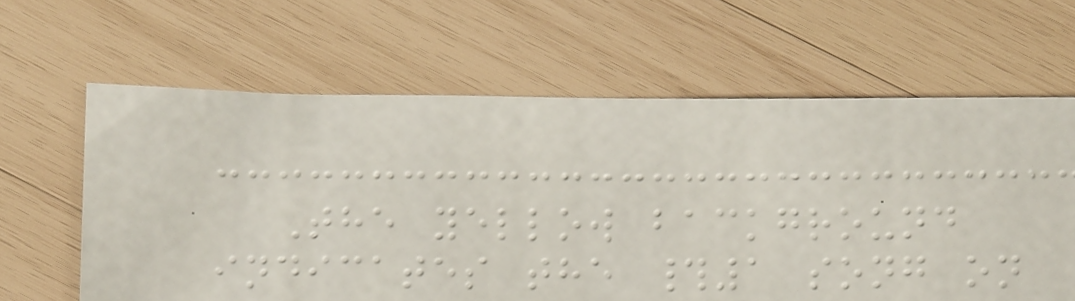The yellow background
indicates the #1 song on
